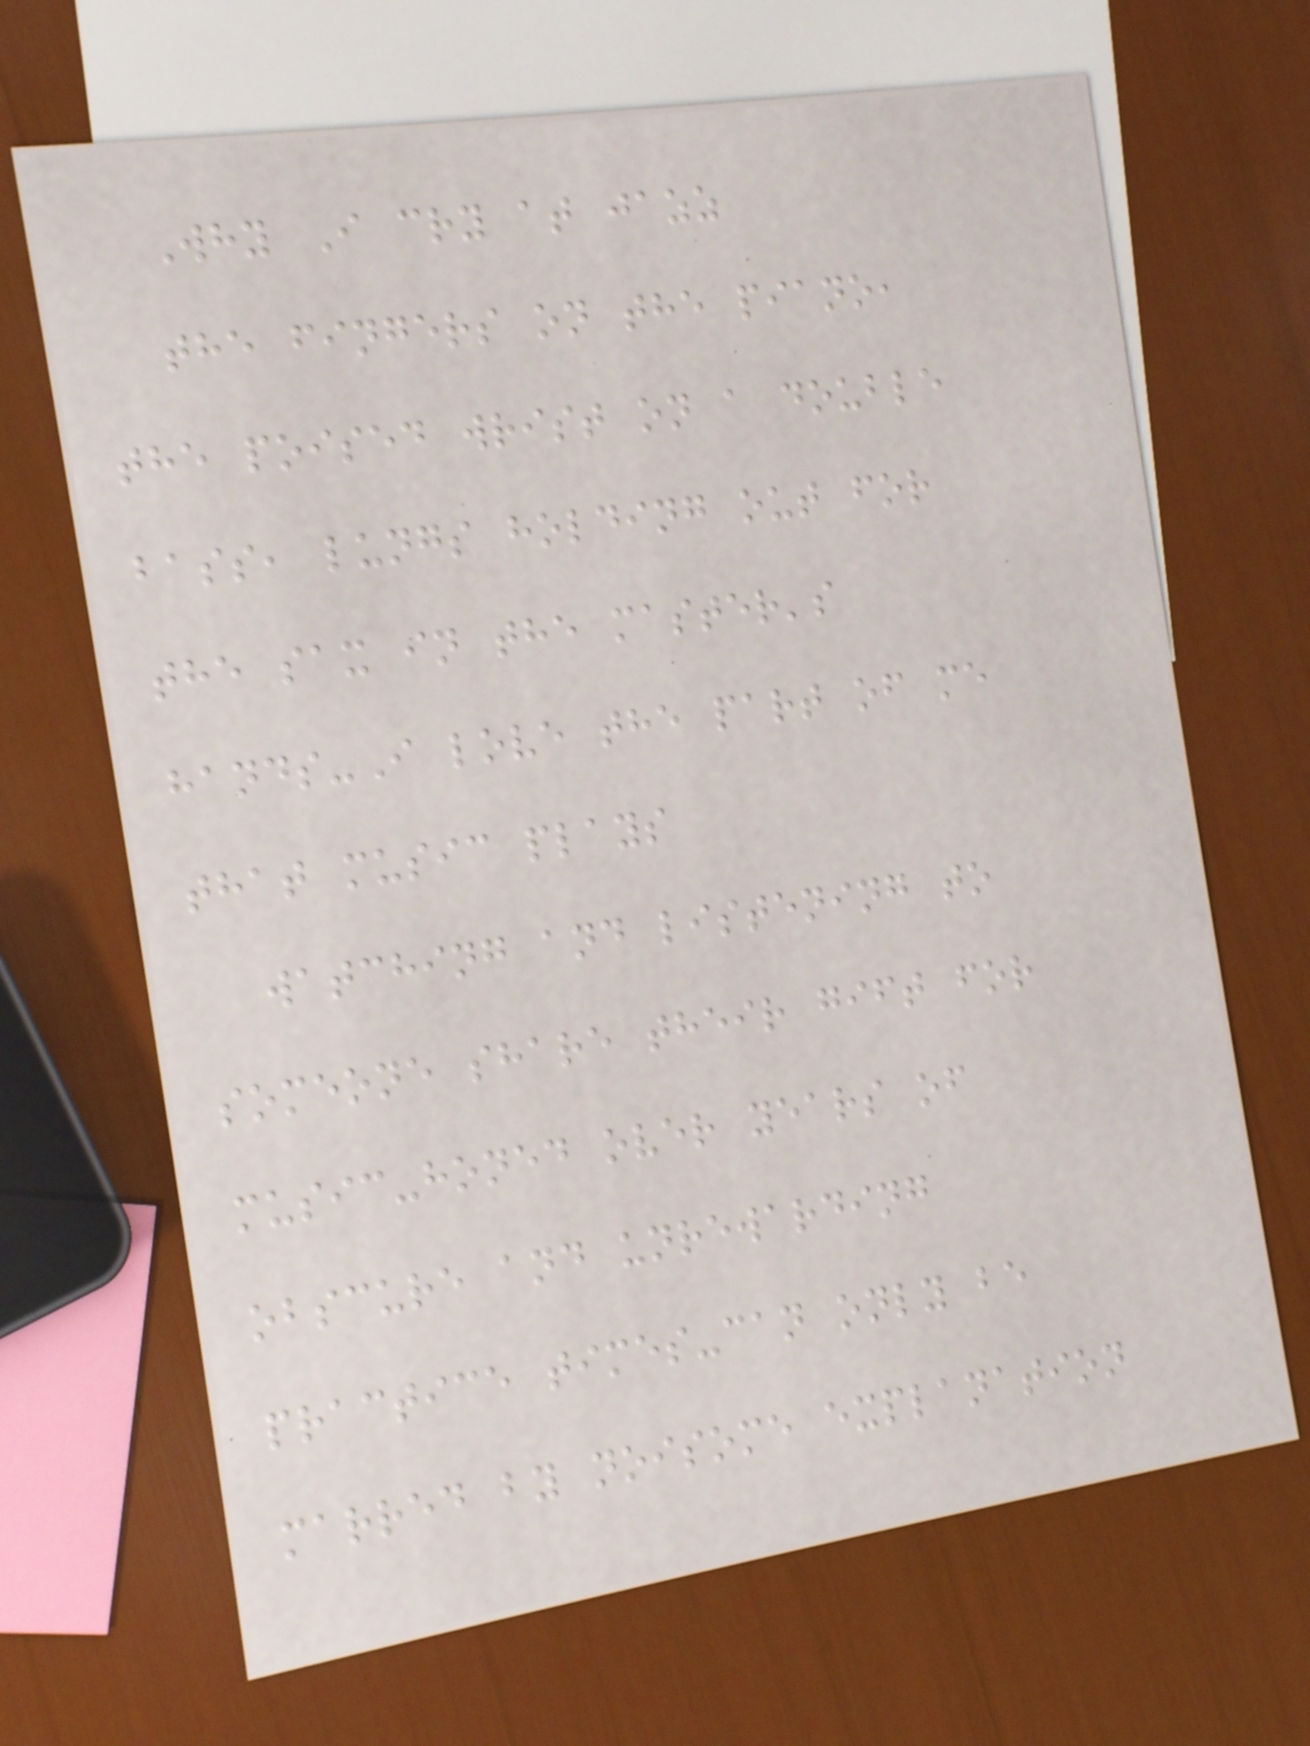Why I cry at jazz
the fingers on the piano,
the poised wrist on a double
bass, lungs holding out for
the sax in the master's
hands-I love the part of me
that music plays
watching and listening to
someone share their gift for
music-honed over years of
obscure and unrewarding
practice times-can only be
marred by noisome explanation
